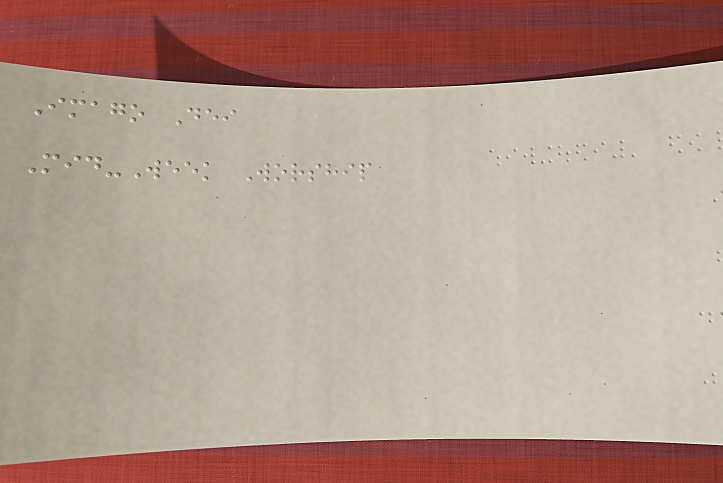Imago Dei
Mid-Week Worship
